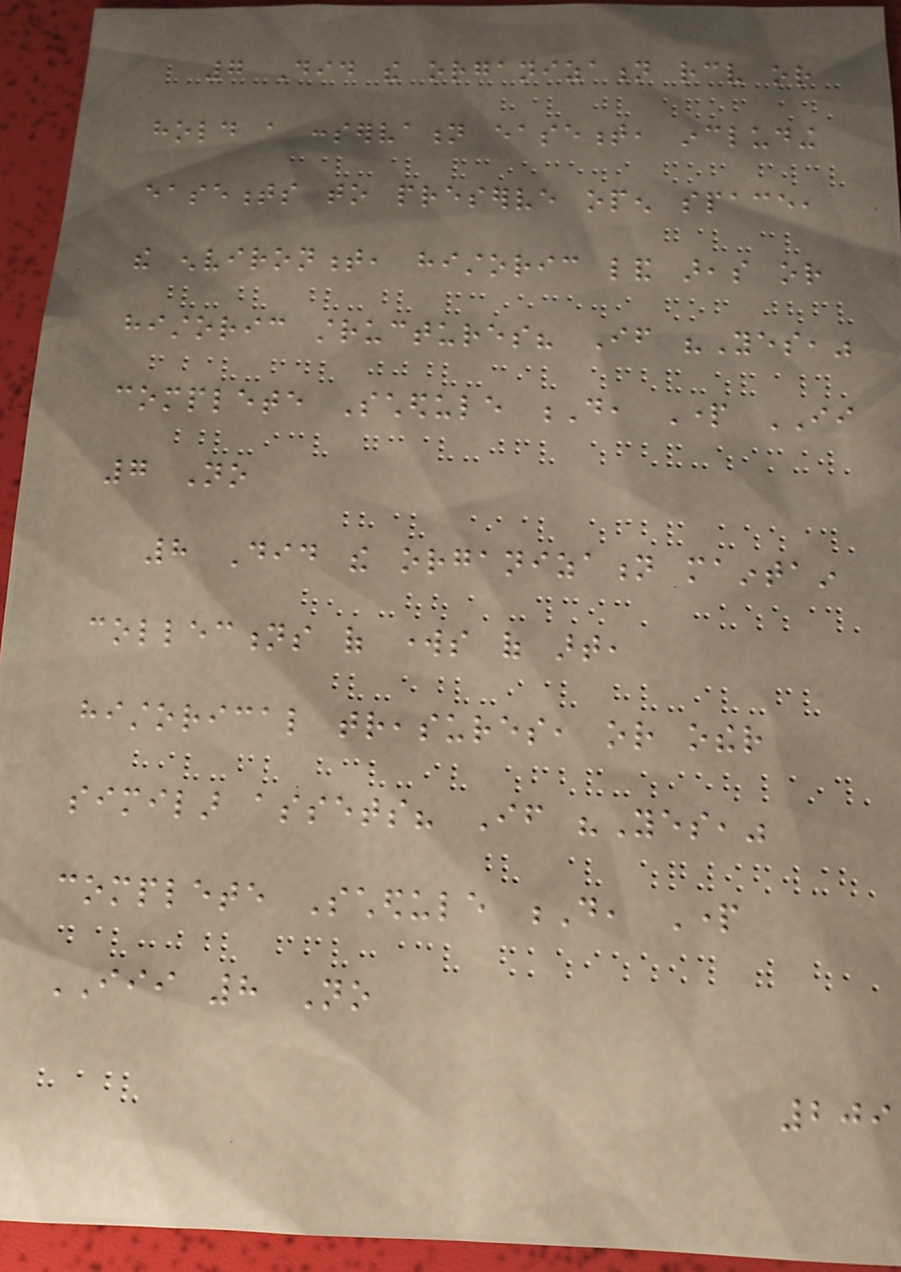7 Did the organization receive or
hold a conservation easement, including
easements to preserve open space,
the environment, historic land areas or
historic structures? If "Yes,"
complete Schedule D, Part II
7 No
8 Did the organization maintain
collections of works of art,
historical treasures, or other
similar assets? If "Yes,"
complete Schedule D, Part
III 8 No
209
